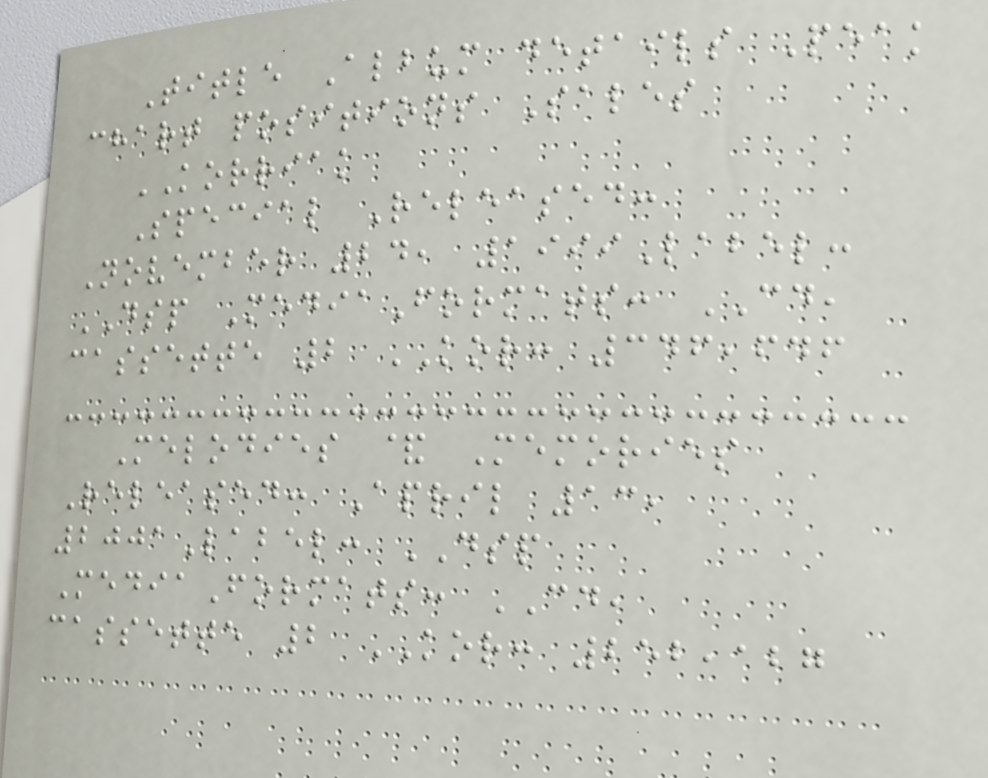Title Album details Peak
chart positions Sales
KORRIAK
Special Released:
November 24, 1999Label:
DSP MediaFormats: CD,
cassette 2 KOR: 346,646
Melodies & Memories
Released: April 13,
2001Label: DSP
MediaFormats: CD,
cassette 2 KOR: 252,127
